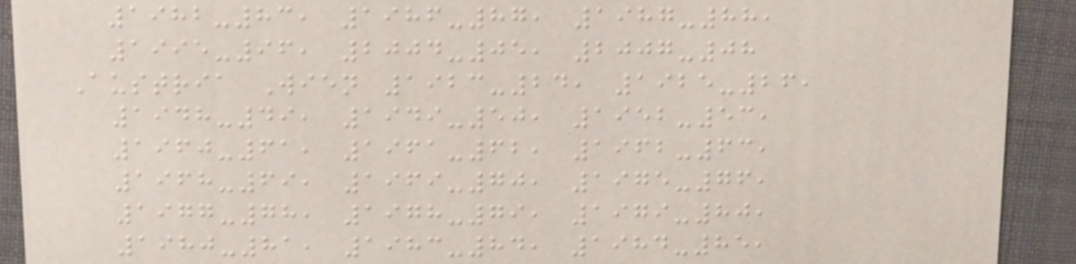1982-83, 1986-87, 1987-88,
1995-96, 2004-05, 2007-08
Austria Wien 1923-24, 1925-26,
1948-49, 1949-50, 1952-53,
1960-61, 1961-62, 1962-63,
1968-69, 1969-70, 1975-76,
1977-78, 1978-79, 1979-80,
1980-81, 1983-84, 1984-85,
